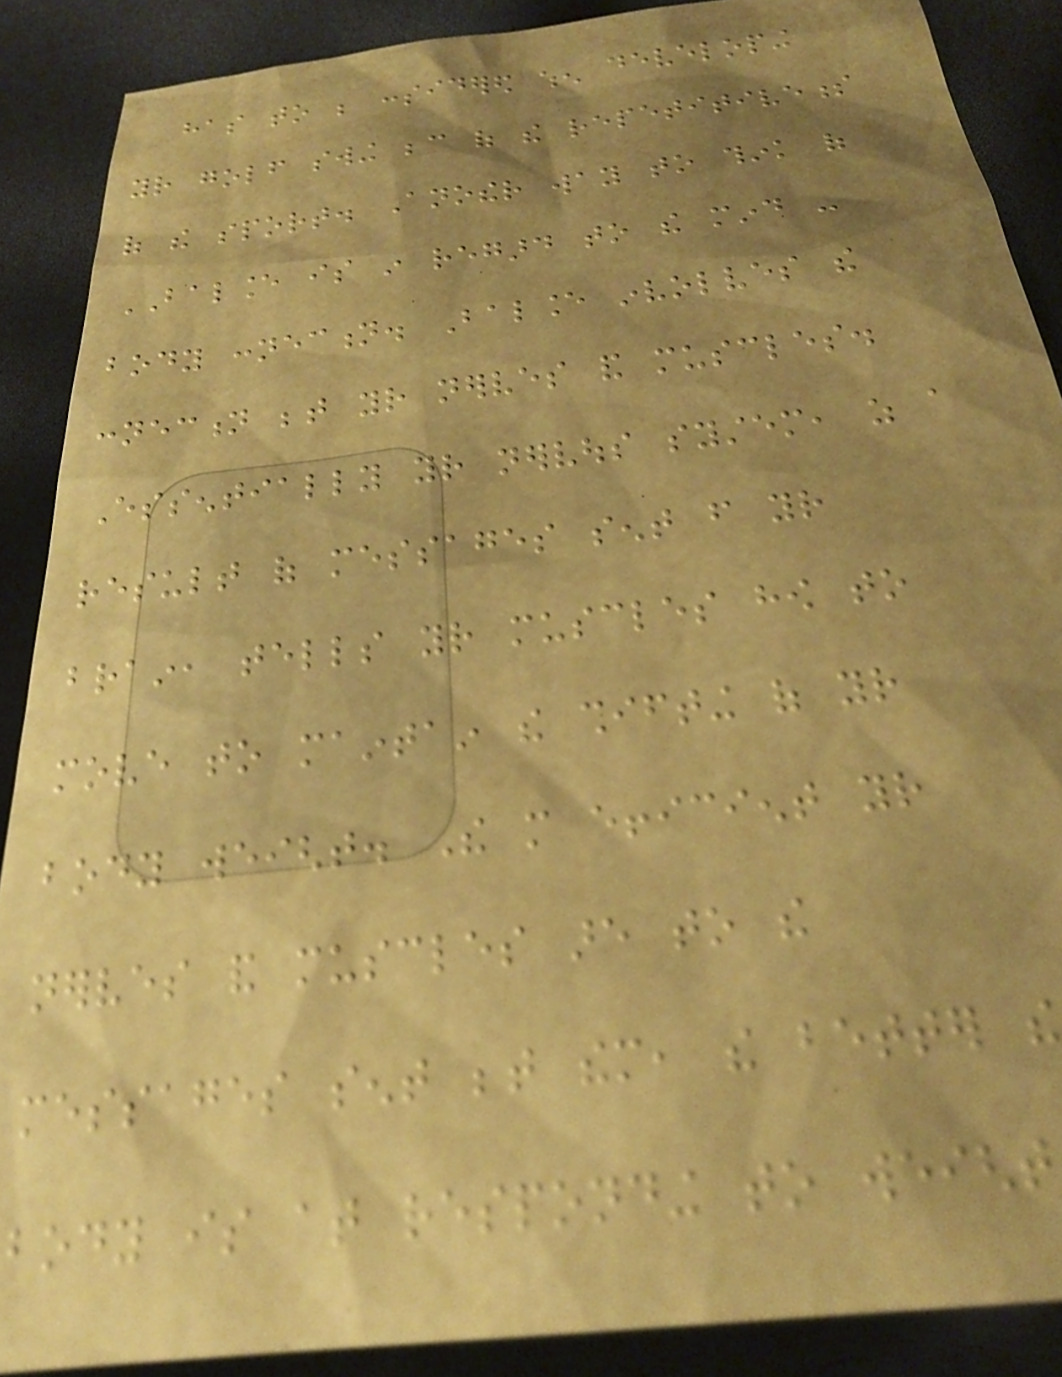has to be considered when developing
your golf swing because of the repetitiveness
of the sport. Another way to think of
BALANCE is in regard to the mind -
body connection. Balance involves the
connection between your nerves and muscles.
Essentially your nervous system, as a
result of messages sent from your
brain, tells your muscles how to
move to maintain the shifting of your
body weight. The more efficient your
nerves and muscles are to the
messages sent between them, the better the
body is at responding to weight
